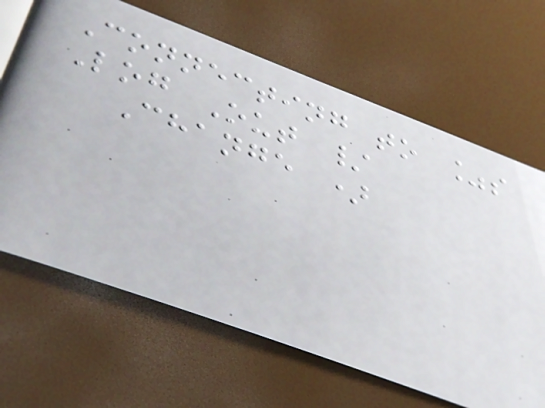Connecting to %s
Log Out /
Change )
